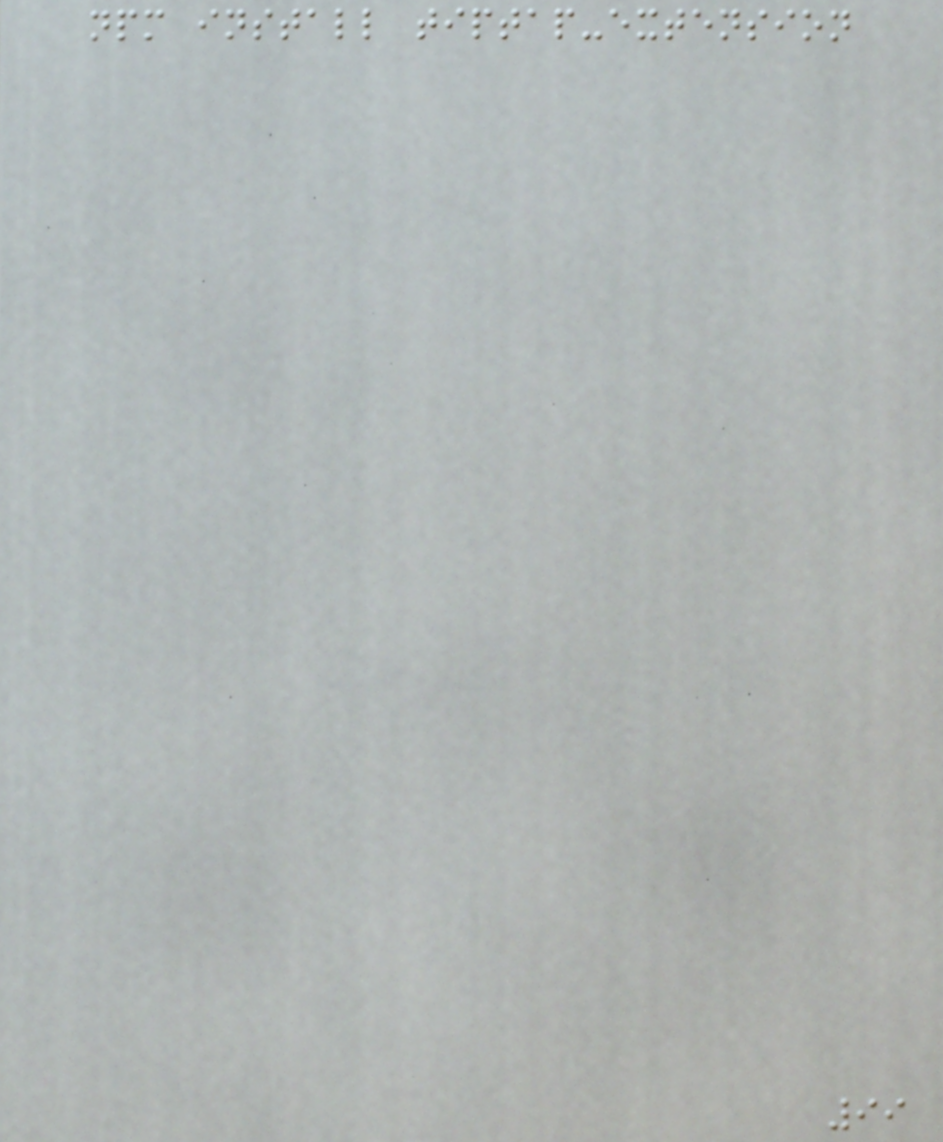npm install tiptap-extension
99
